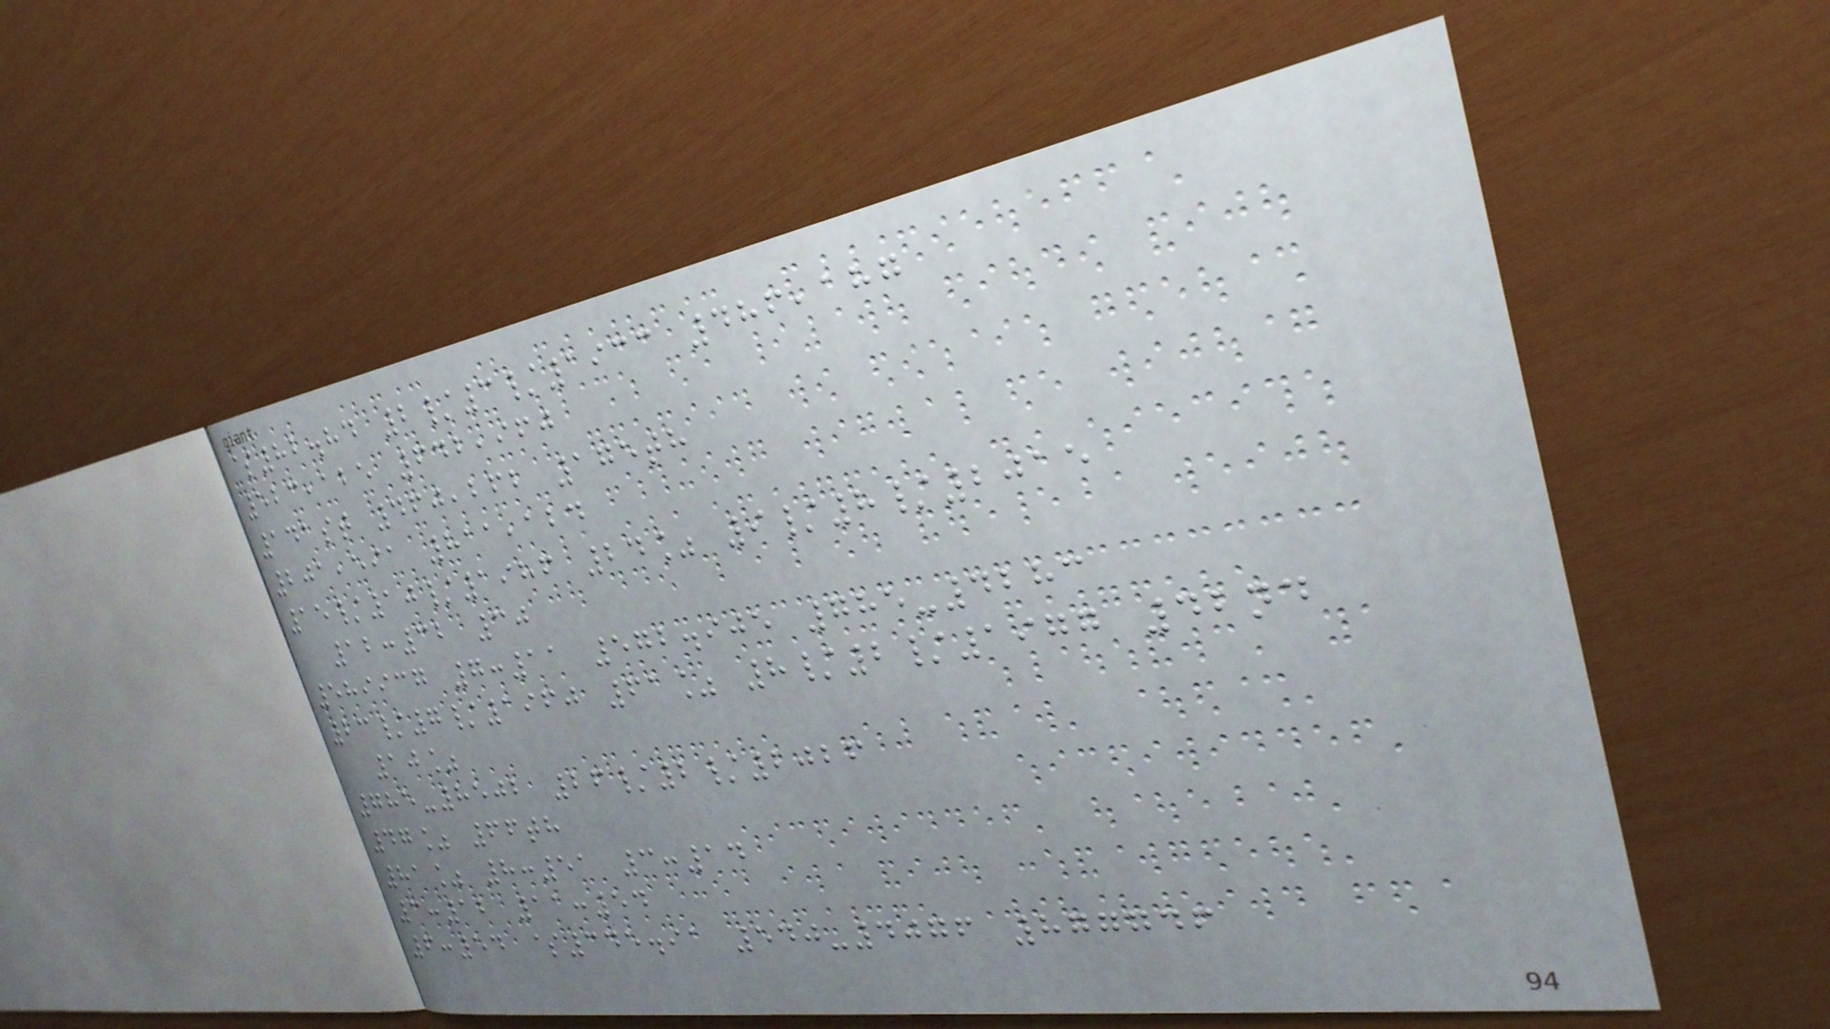$82.84 2/3/1933 486,187
523,125 642,960
141st 460,262 175th
201,591 811,124
15/10/1986 24% 9/8/2015
12:32 30
589937 7:11 572.905 785-4283
23/7/1960 61% 8/2/1977 42nd
10%
785-8502 26/2/2026
47% 66th
81% 8:51 3:14
3:12 11:54
6:54 $345.91 540-4076 877746
